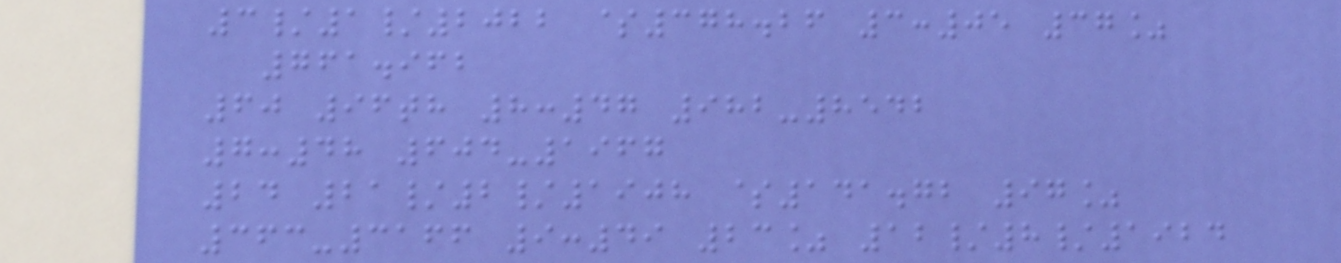3/1/2022 $378.26 3:05 37%
761.962
60 96th 8:47 982-8542
7:48 604-1967
24 21/2/1908 $141.72 97%
363-3166 9:49 23% 12/8/1924
